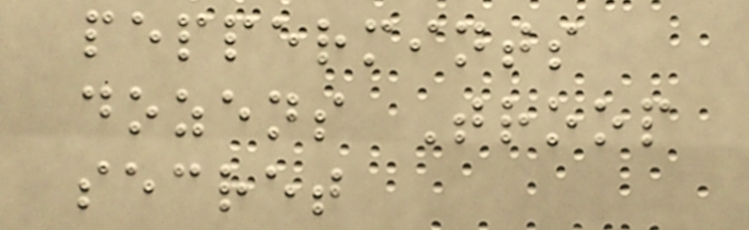peppermints
dozens Troop
secret
